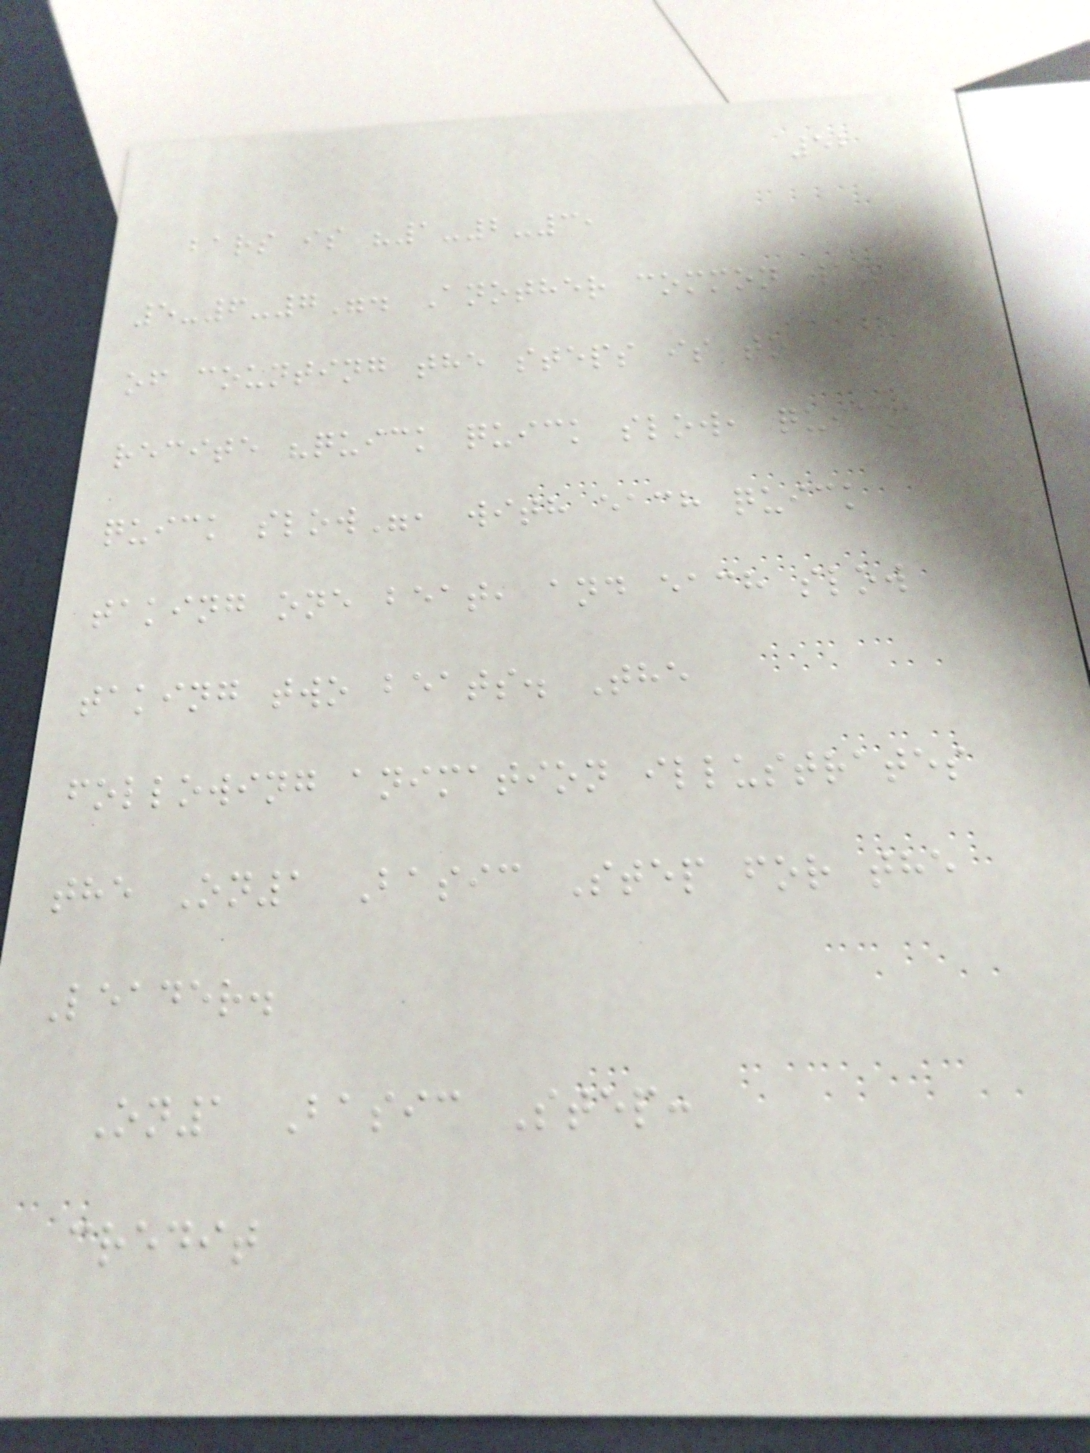52
bars is "1-2-3,
5-6-7". Another common way
of counting the steps is to
recite "quick quick slow, quick
quick slow", with each quick
taking one beat, and each slow
taking two beats. The
following animation illustrates
the On1 Basic Step for the
Leader.
On1 Basic Step:
credit
